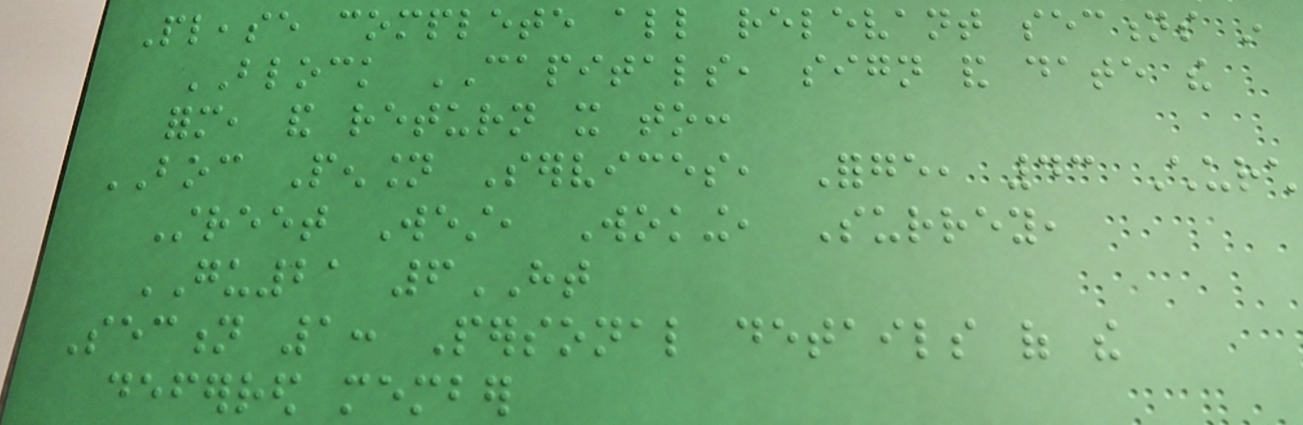Please complete all relevant sections in
BLOCK CAPITALS, sign and date the
form, and return it to:
BOC Pension Services, Forge, 43 Church
Street West, Woking, Surrey,
GU21 6HT
Section 1: Personal details of the
deferred member
